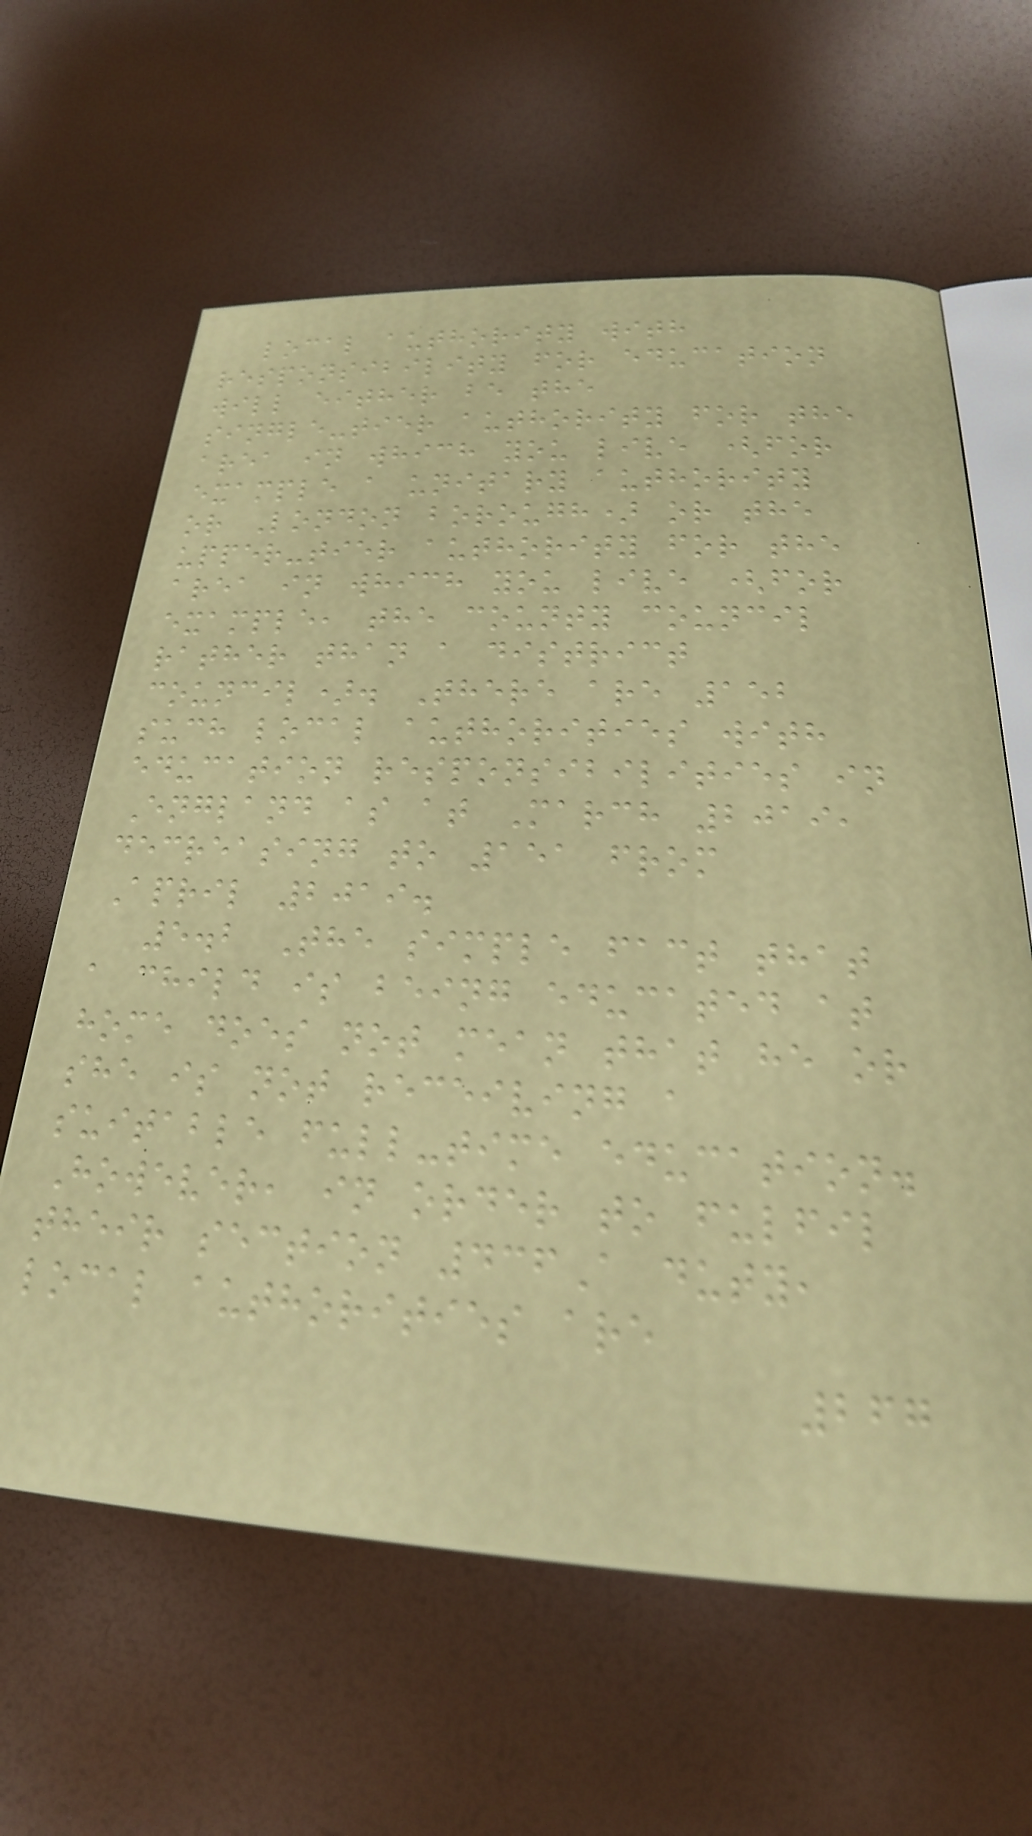local authority with
responsibility for education
will either be the
single-tier authority for the
area in which you live (for
example a unitary authority
or London borough) or the
upper-tier authority for the
area in which you live (for
example, the county council
rather than a district
council). There are 152
such local authorities with
education responsibilities in
England as at March 2019,
decreasing to 151 from
April 2019.
5.2 The simple fact that
a child is being educated at
home does not mean that he or
she is not receiving a
suitable full-time education.
However, in order to fulfil
their section 436A duty,
local authorities are
267
